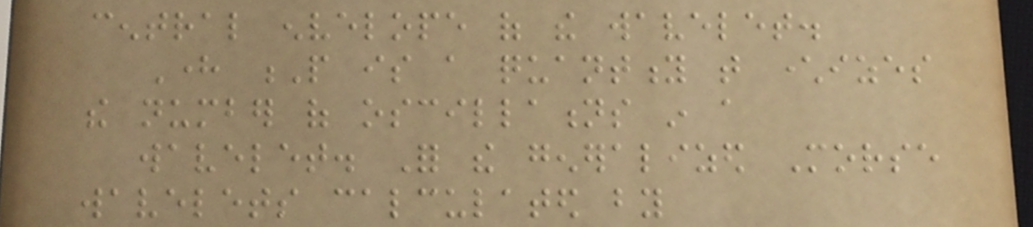central envelope of the wavelet.
Here P is a quantity that characterizes
the number of oscillations in a
wavelet. For the generalized Morse
wavelets calculated by
